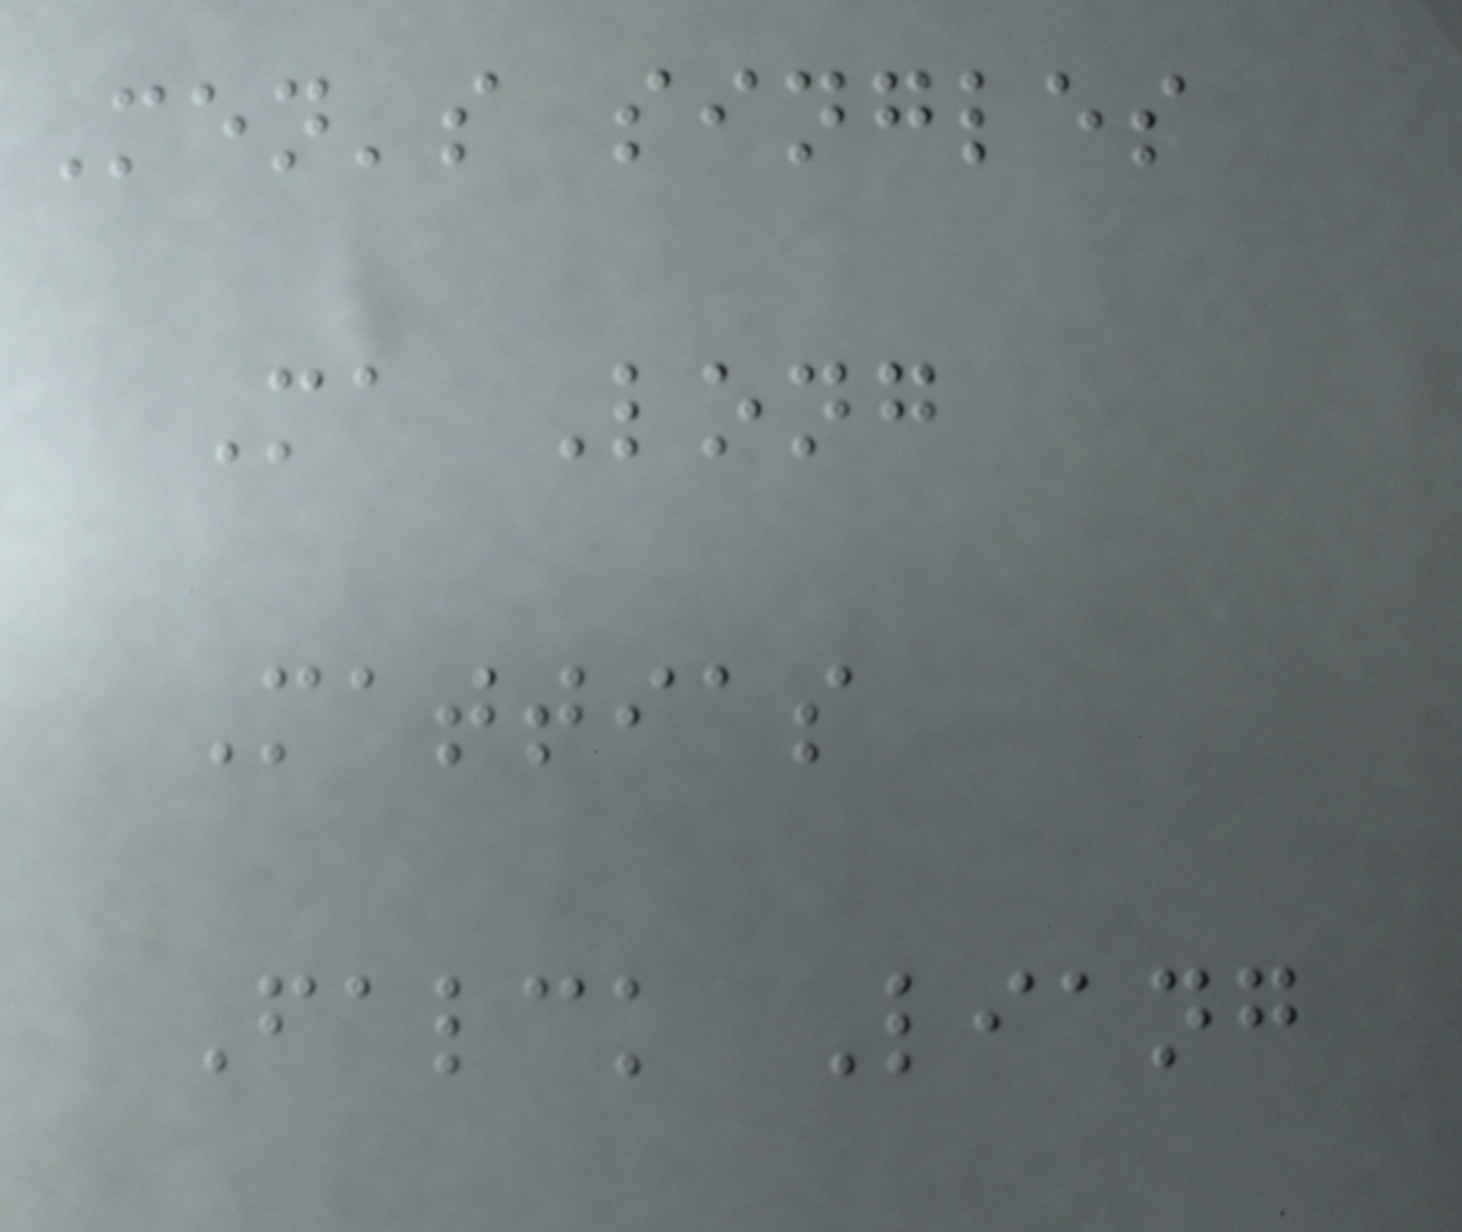Men's singles
Ma Long
Mattias
Falck Liang
